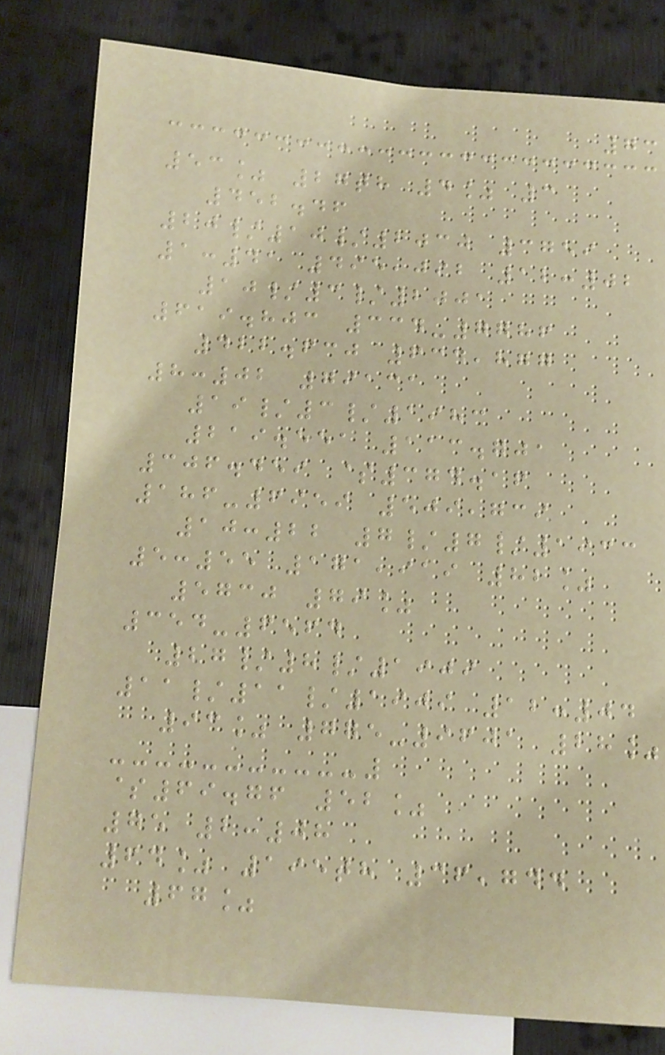73
53% 27th 4% 3
452.46
20/10/2030 3759
1:41 495,092 12:02
10/3/2001
619.803 334-7786
422.630 634,877
8:02 79131
19/3/1983
219.551 113.701
306.459 $374.16
186-6959 509,739
10:22 7/7/1933
5:55 171,919 82%
5730 79%
354-6564
27/8/1909
11/11/1909 12:04
93% 775-9601 28%
$69.76 52%
75 2:08
64% 195th 36,744
67%
